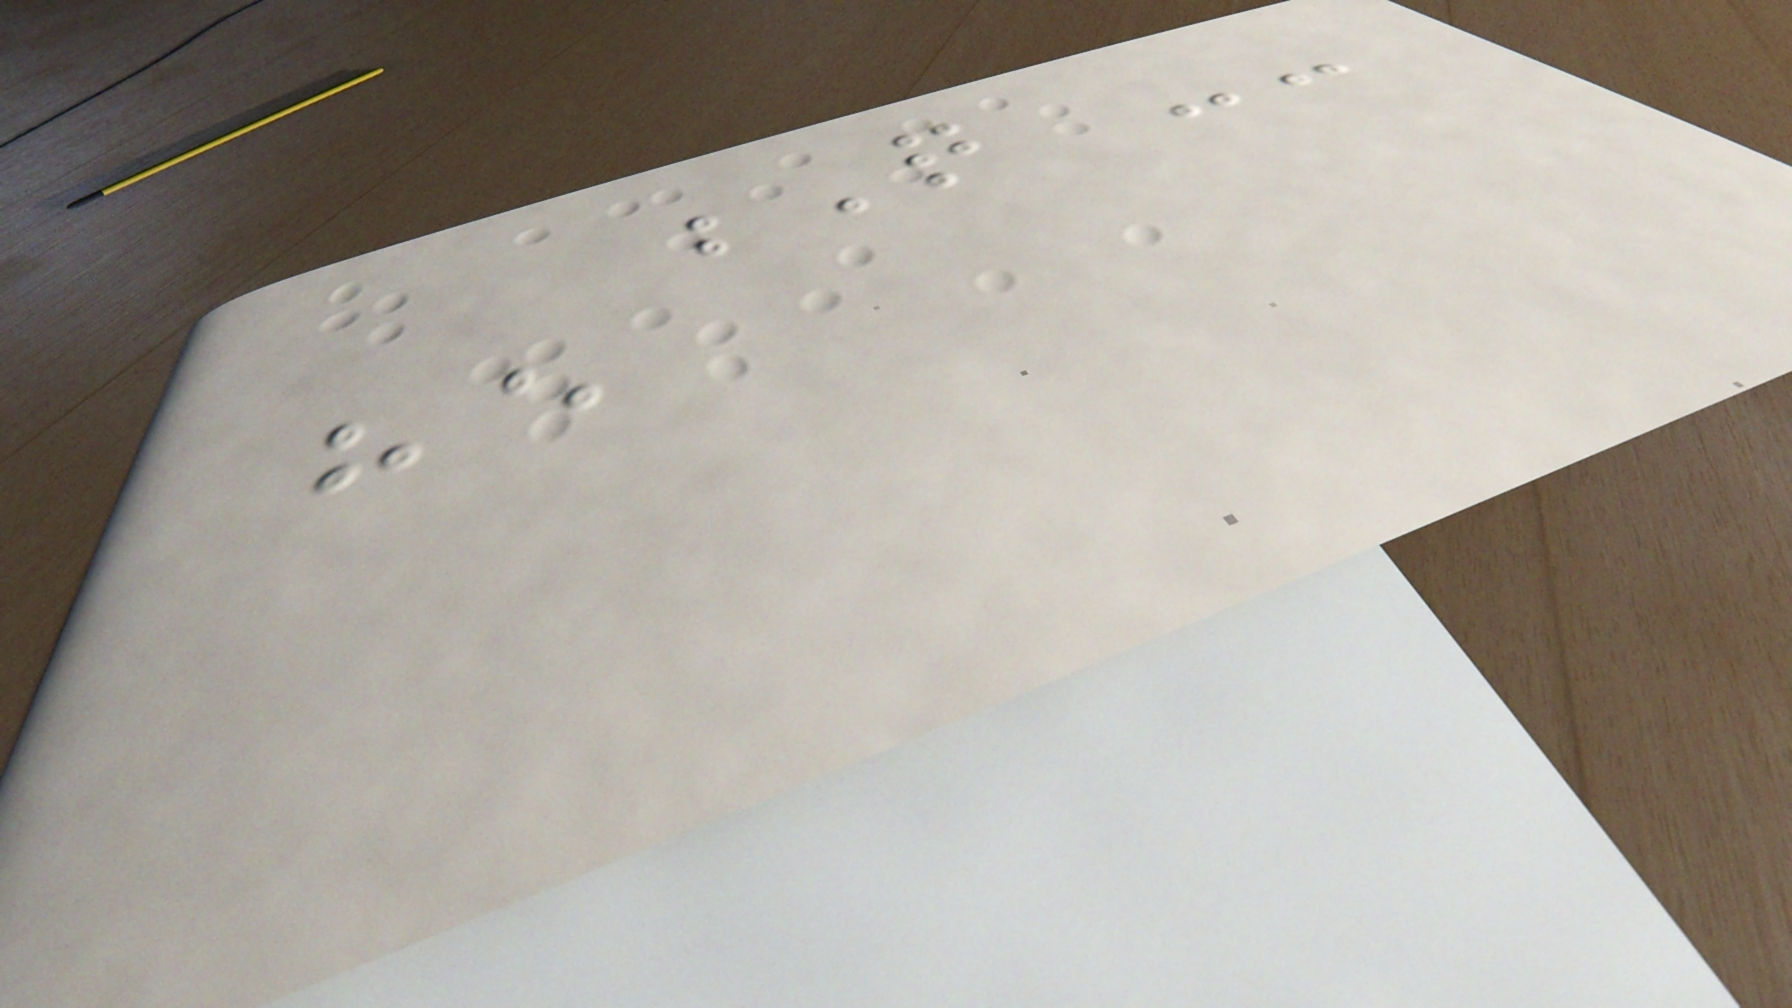Q --
he
